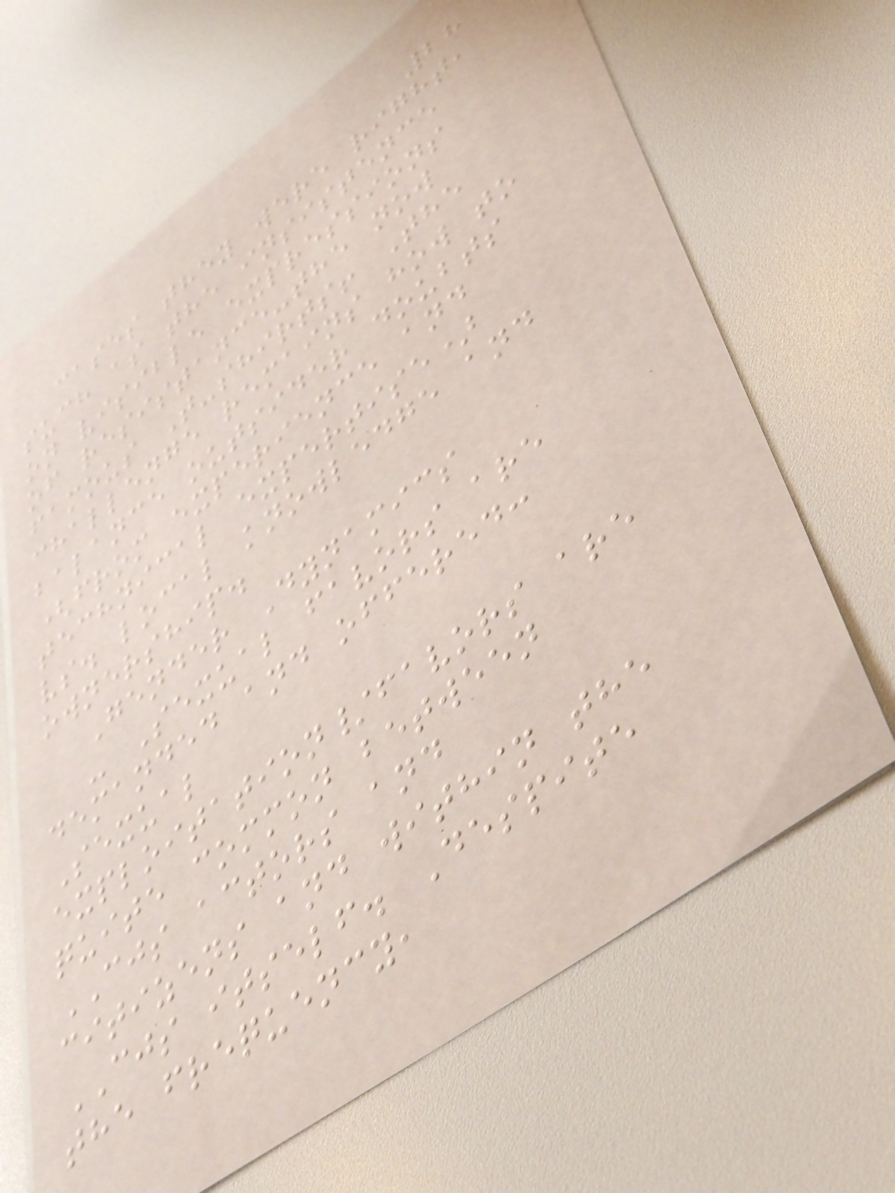28
cases they were right,
such as the insistence
on visible expressions
of resistance-the now
famous T-shirts! The
challenge remains how to
balance outsider doubts
(from experience and
technical expertise)
vs. local knowledge and
ownership.
Gender Dynamics
- Sexual favors are
demanded and offered:
Sexual
exploitation/favors are
quite common between
CJS actors and
citizens and within the
CJS itself. Despite
the frequency,
